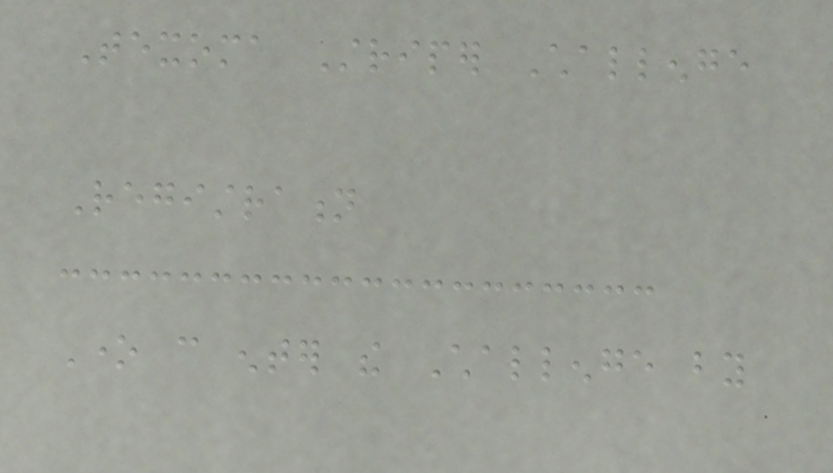Texoma Striper Challenge
Registration
One can enter the Challenge by
